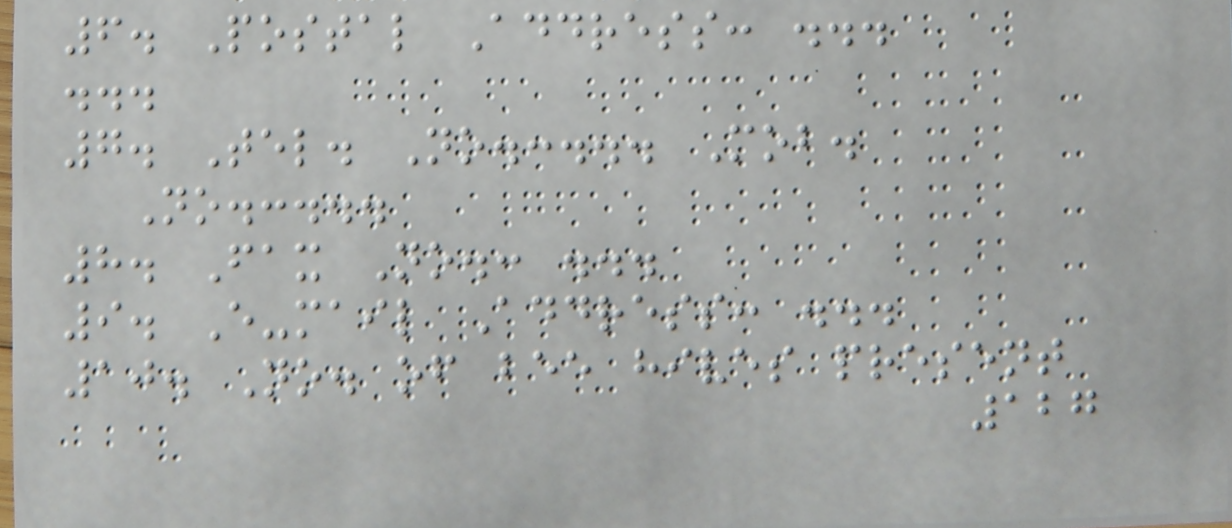6. Postal Address: ...
...
7. Tel. No.:... Mob.
No.:...
8. Fax No.: ...
9. E-mail Address: ...
10. No. of bee hives present
127
